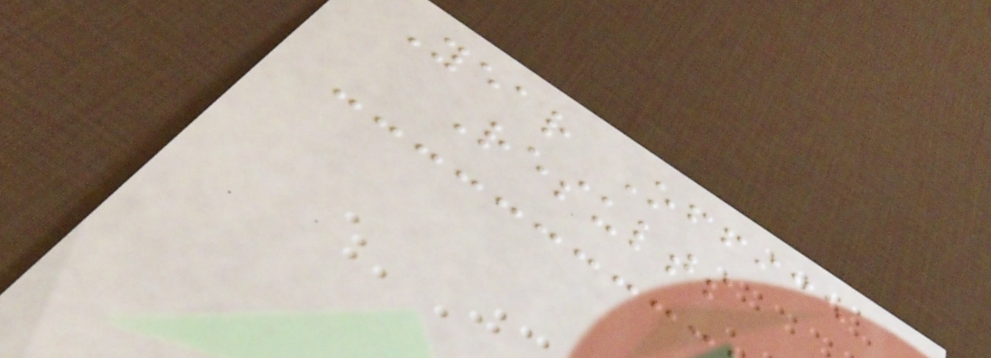Year Office
Results
